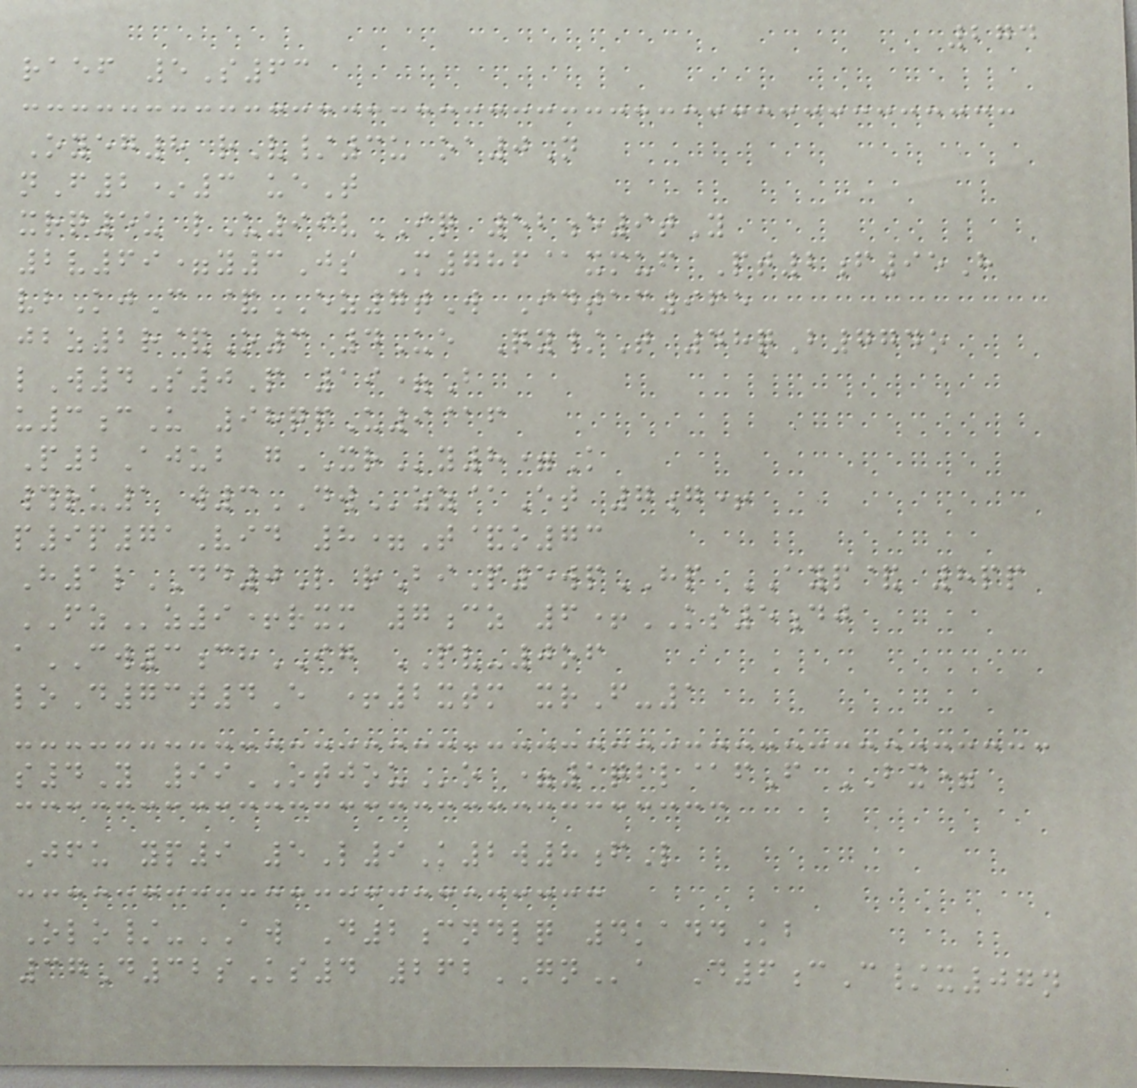274
raef 5S63
Oyeg8 rV/3u oa0N
nF2*3 ueT
xrq5u lU99vIQ 52e9tY
2v69=y3Js M786@xmuf Pt2f95H
vbKjC &EZ7tW Idtac965
jbz2r&O3 4Ue Qy/T 48qB774o
lW4S0P 19=B
u3cU 98qpU9@f
P2Ajub gXRy8=K
#ru1 w3DWzz@Et 7g+
p9p71Vid 8=T&o73
H1lDD0L rBiP5wpHP AYP& 8pp
FZz9+rxm 7cz 6+KS5dj
aCW3chIG PV-0of
loD73t4E +2xtm xrF-1
s4Y 99OTJOUo =1qbl@fF BX=
Jfu yp9 5L9K2w8fL
Olo/-AW D2cndlq 4kaddKb
37D32sKs4 262GNa D6cC/x07n
